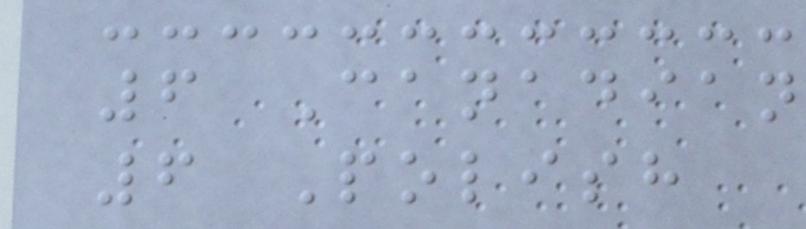6 Canadian
6 Polish
